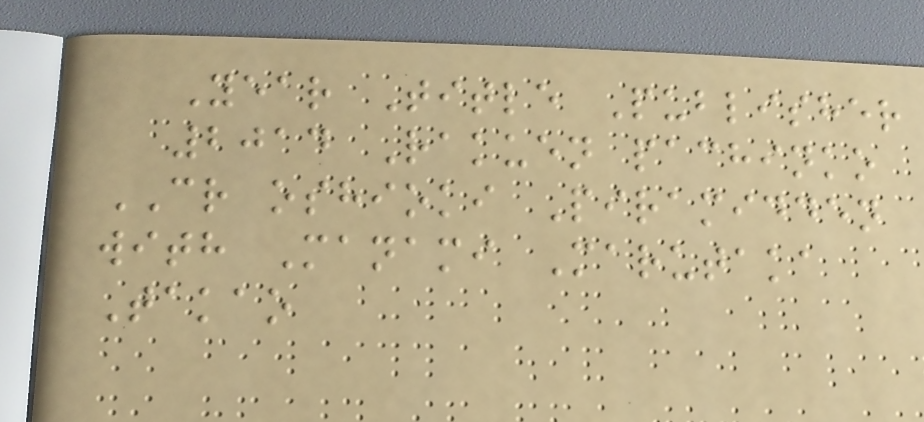Year Title Publisher
2014 Rakuen pachinko
CR oshioki Piramidden
with Manami Marutaka
Takao
